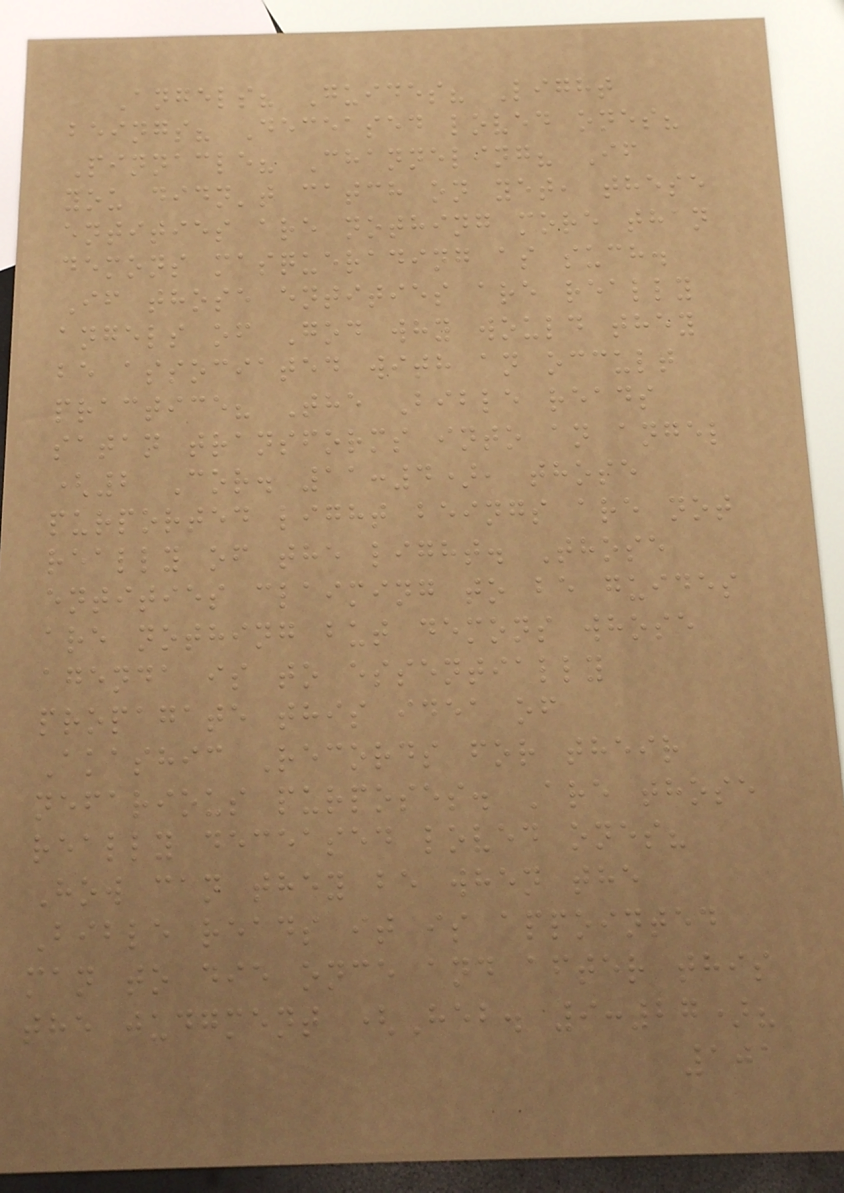Angels? Guides? Light
beings? Deceased loved ones?
Pinnacle? Channeling? If
you didn't catch on yet, these
entities are nothing more than
demons masquerading as such.
If those entities are really
angels of God why would they
be associated with an occult
practice? The Bible reads
satan transforms into an angel
(2 Cor. 11:4), those
purported light beings are not
really of the light. Those
entities claiming to be guides
are nothing but demons whose
agenda is to essentially
propagate this idea of
Akashic Records for their
nefarious purposes. Are those
really deceased loved ones?
How can they be when the
Bible reads it is appointed
man to die once and after this
the judgment (Heb. 9:27)?
101
